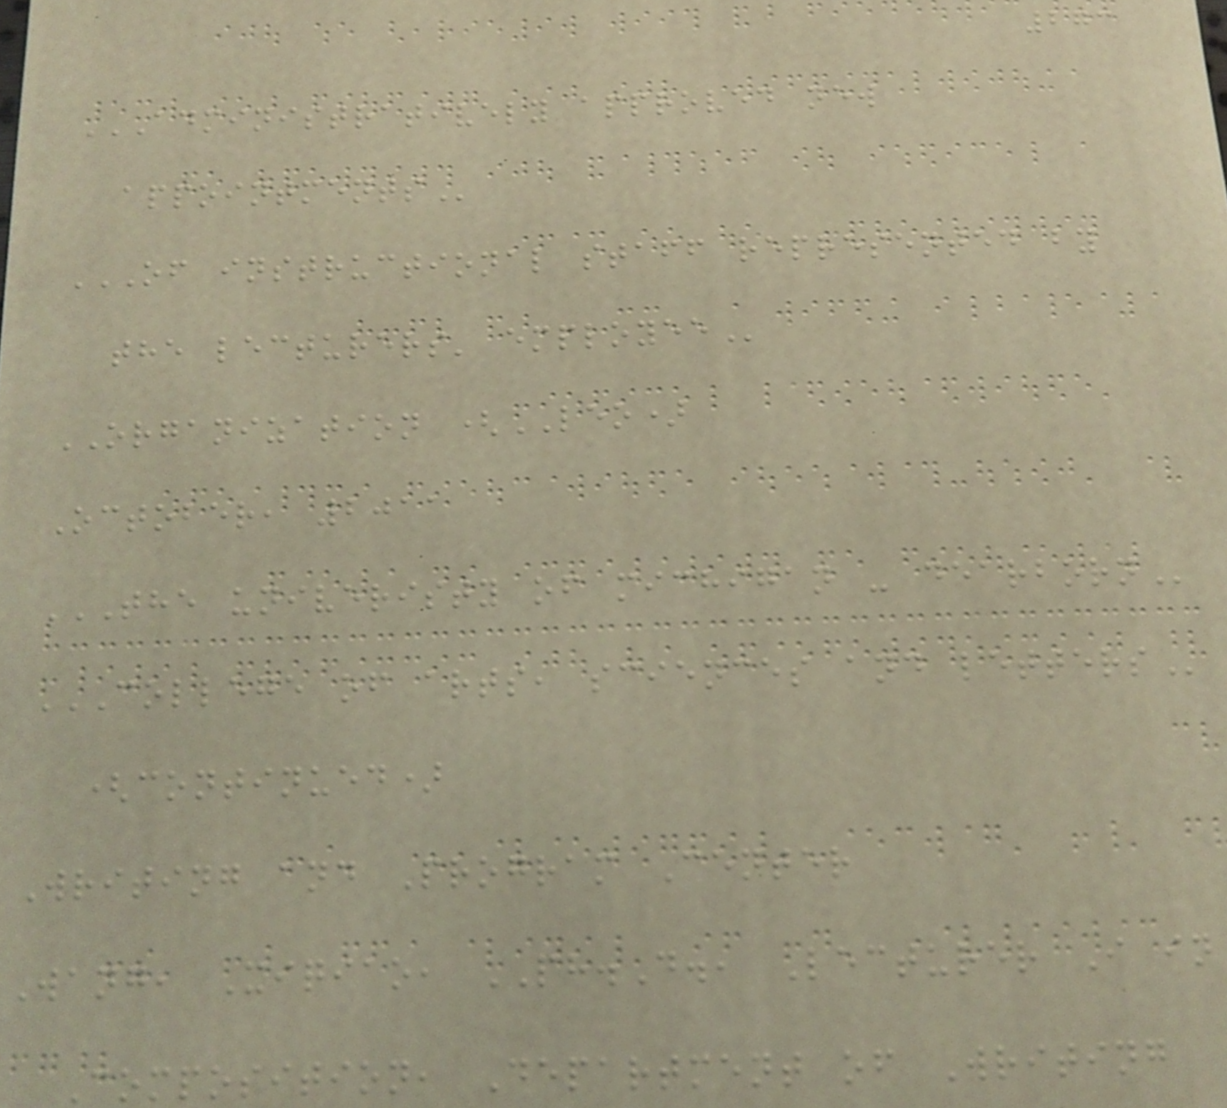273
ADMINISTRATIVELY APPROVED NEW
APPOINTMENTS
OF INSTRUCTIONAL STAFF REPRESENTED BY
THE LECTURERS' EMPLOYEE
ORGANIZATION (LEO)
October, 2011
THE UNIVERISTY OF MICHIGAN - DEARBORN
COLLEGE OF ARTS, SCIENCES AND LETTERS
(continued)
Writing and Program Center
Wang, Xiqiao, PH.D., Lecturer I in
Composition, Department of Writing
